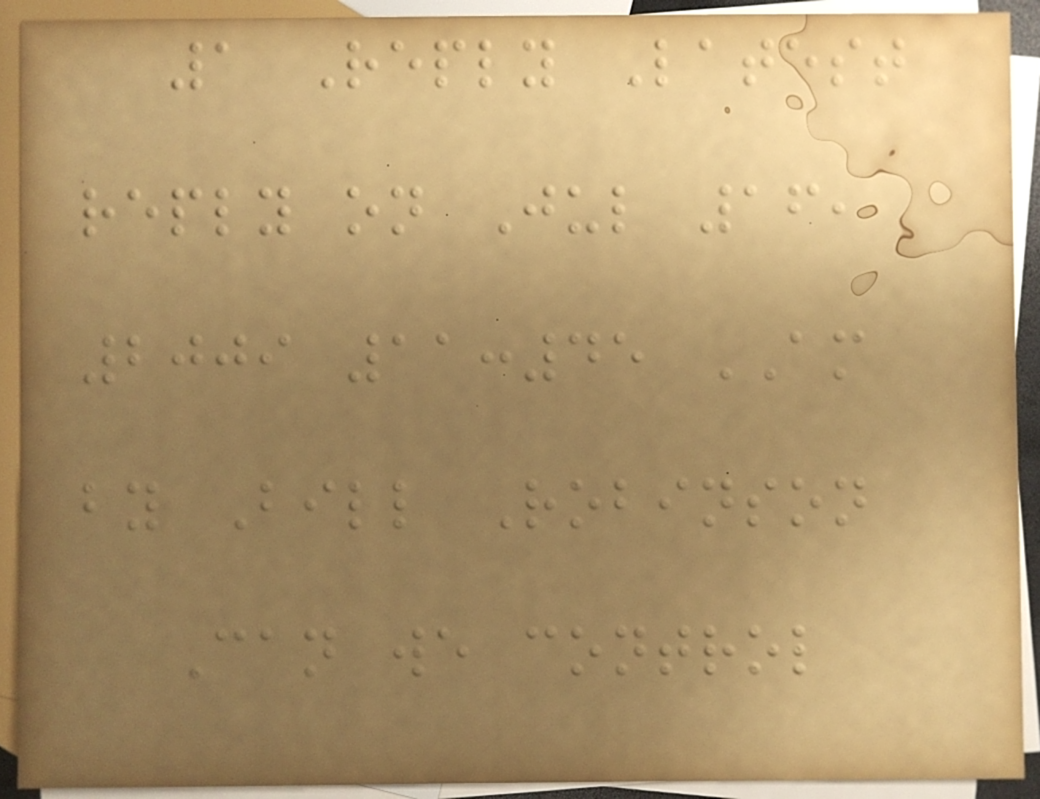1 Reply Latest
reply on Jul 16,
2009 11:45 AM
by Bill Robinson
Can we control
